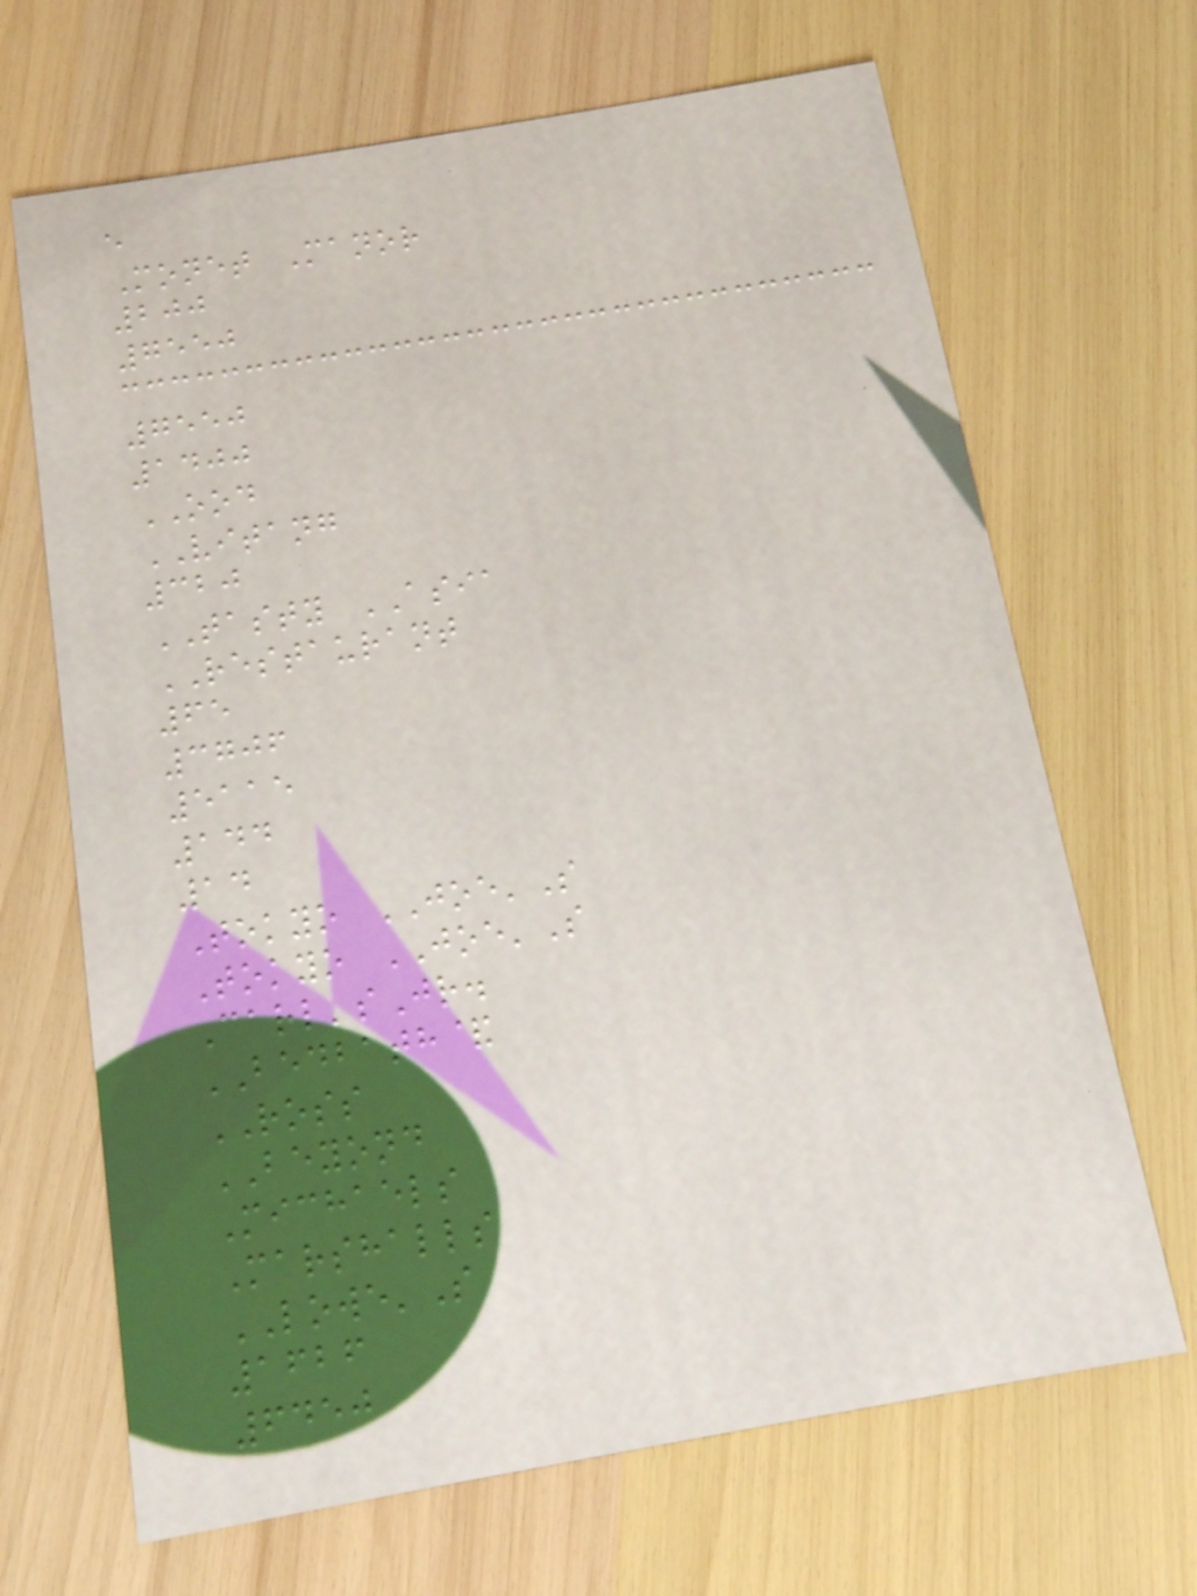e
Monet Manor
200
7550
7550
1400
OOD
VITANG
320
TASTY ASIA
RESTAURANT
65
3706
5115
144
14
Tokyo JOE'S
Tokyo JOE'S
Carl'sJr.
BEDBATH&
ROSS
BEYOND
Michaels
Marshalls
LOWE'S
1626
6450
